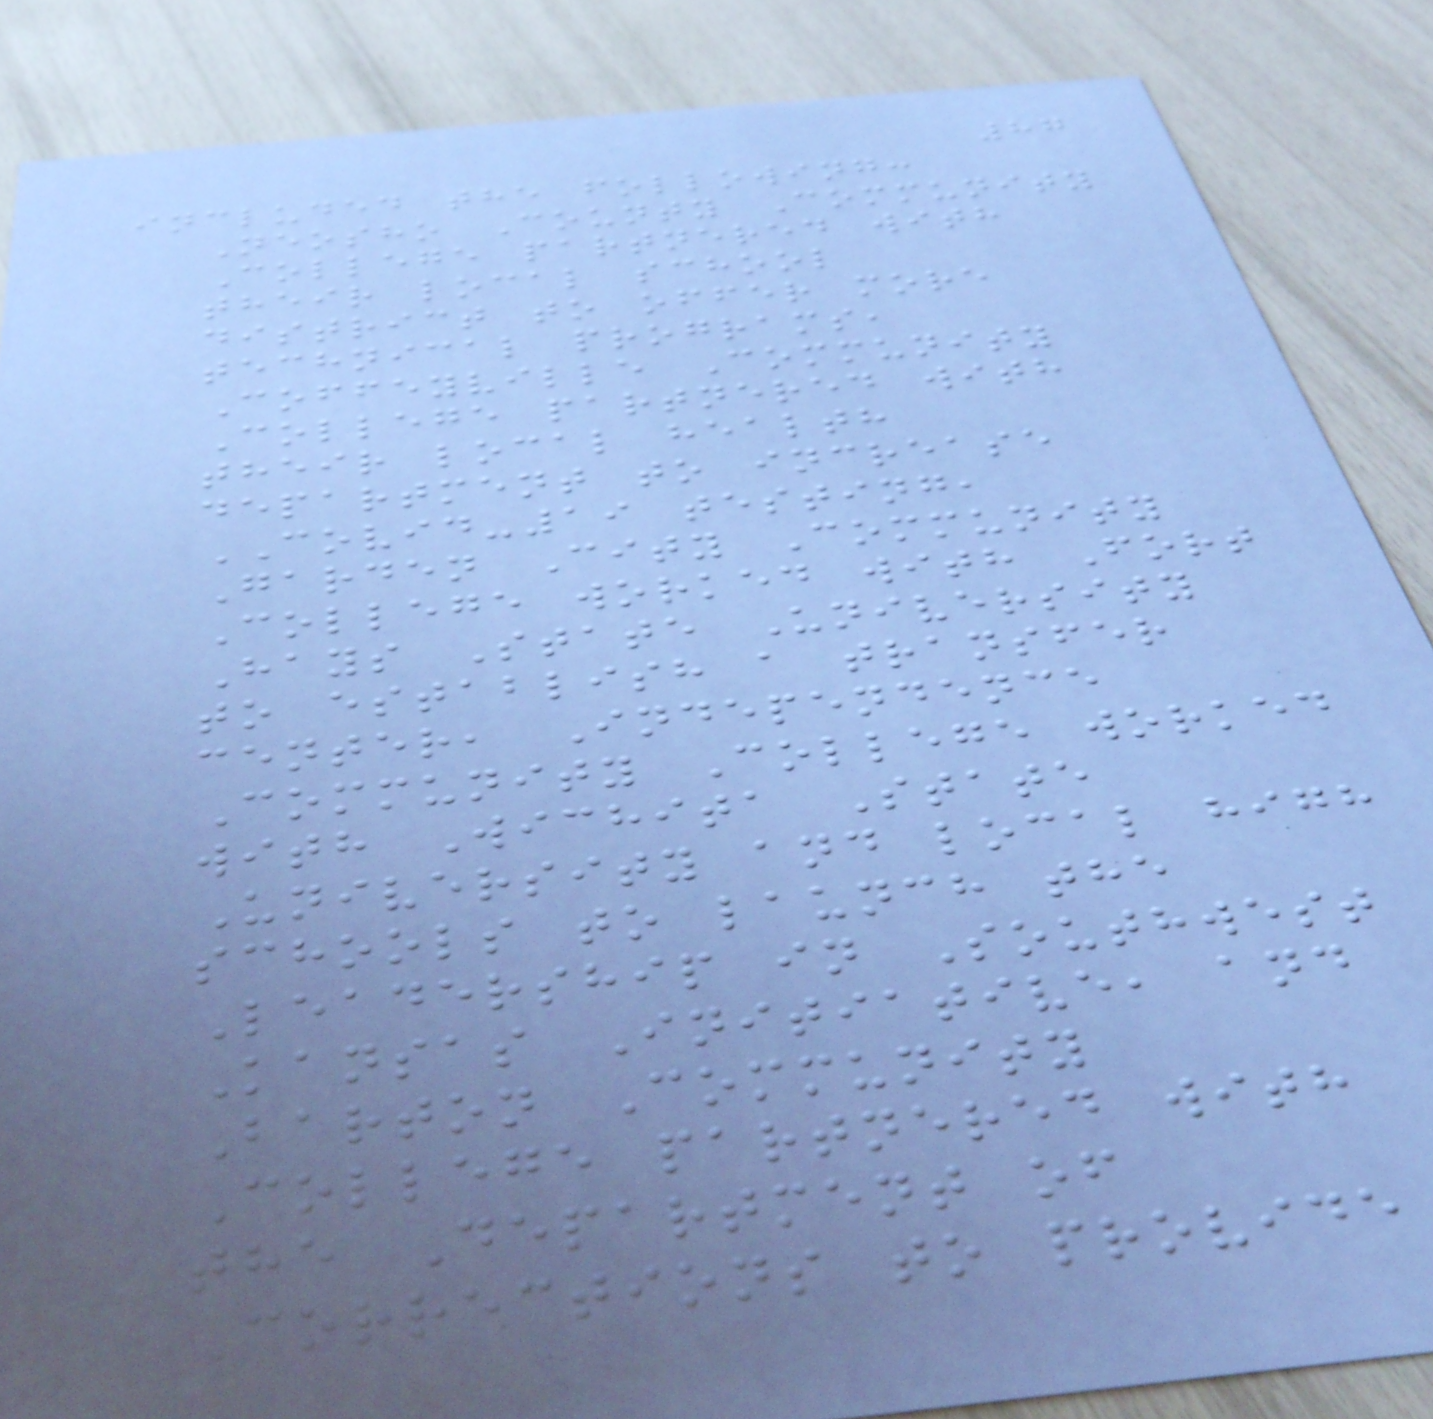87
included the following:
Neosho County Community
College partnered with
their local school
district to offer more
technical programs,
Coffeyville Community
College partnered with
their local health
department to increase
COVID-19 testing,
Garden City Community
College worked with Fort
Hays State University
to establish a transfer
center, Independence
Community College worked
with Wichita State
University and local high
schools to launch the
Leadership in Southwest
Kansas Initiative, and
Barton Community
College partnered with
the Department of
Corrections to provide
